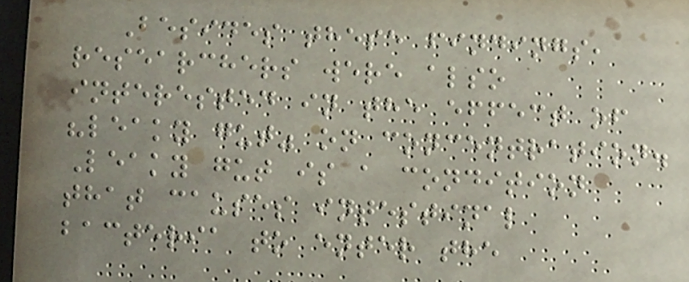Besides these findings,
researchers were also
interested in the effect of
"leaky gut" on concentration.
Leaky gut is a condition
that causes intestinal
bacteria to enter the
